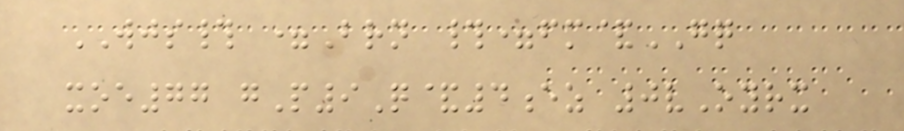WJS# =Brn #=fm&GQ
xoe77 gP9Q&4ez 0vOyrx
